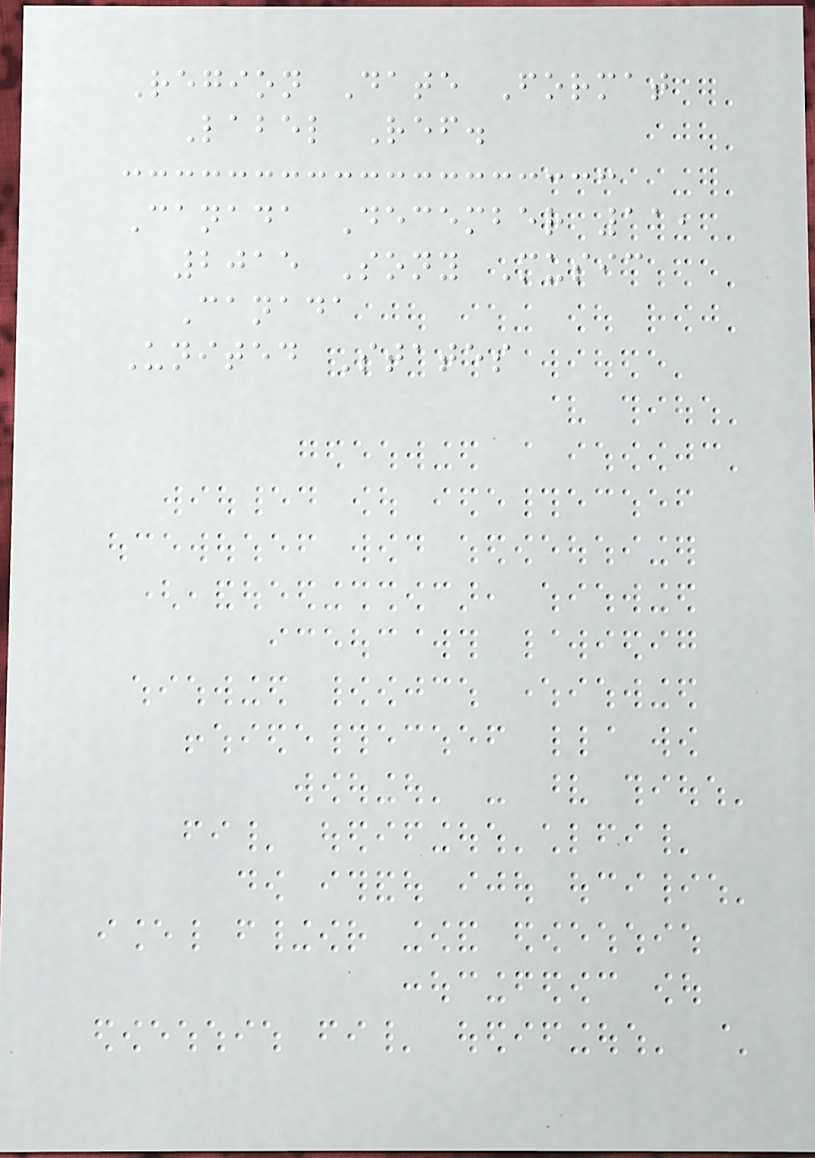Region Date Format
Label Ref.
Canada December 11,
2015 Sony Music
Canada
United States
